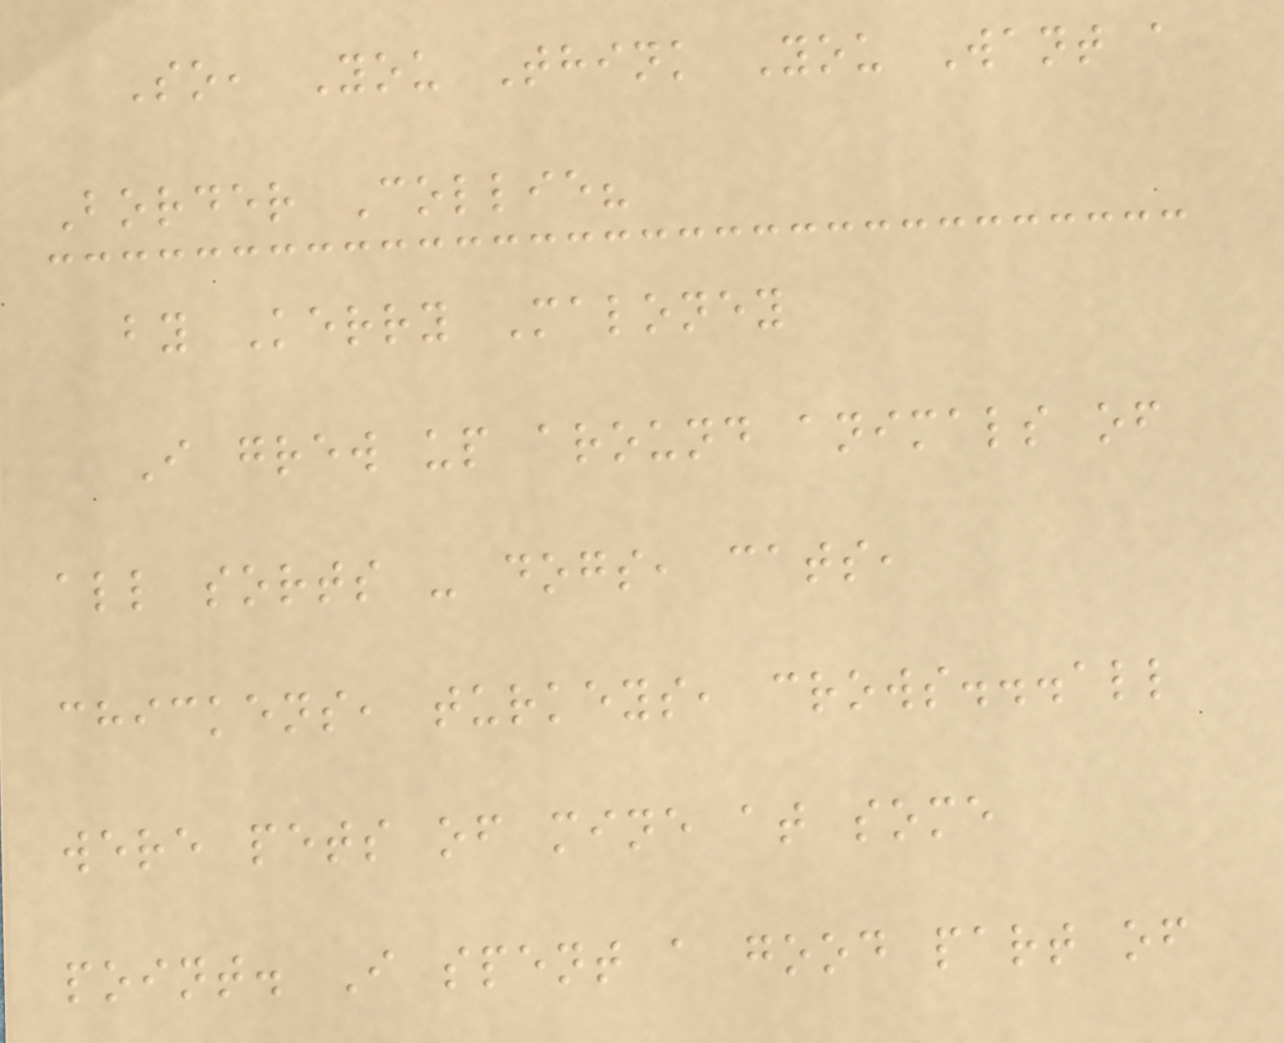So, You Think You Want a
Border Collie?
by Kerry Maloney
I grew up around animals of
all sorts - dogs, cats,
chickens, turkeys, crows...all
were pets of mine at some
point. I spent a good part of
